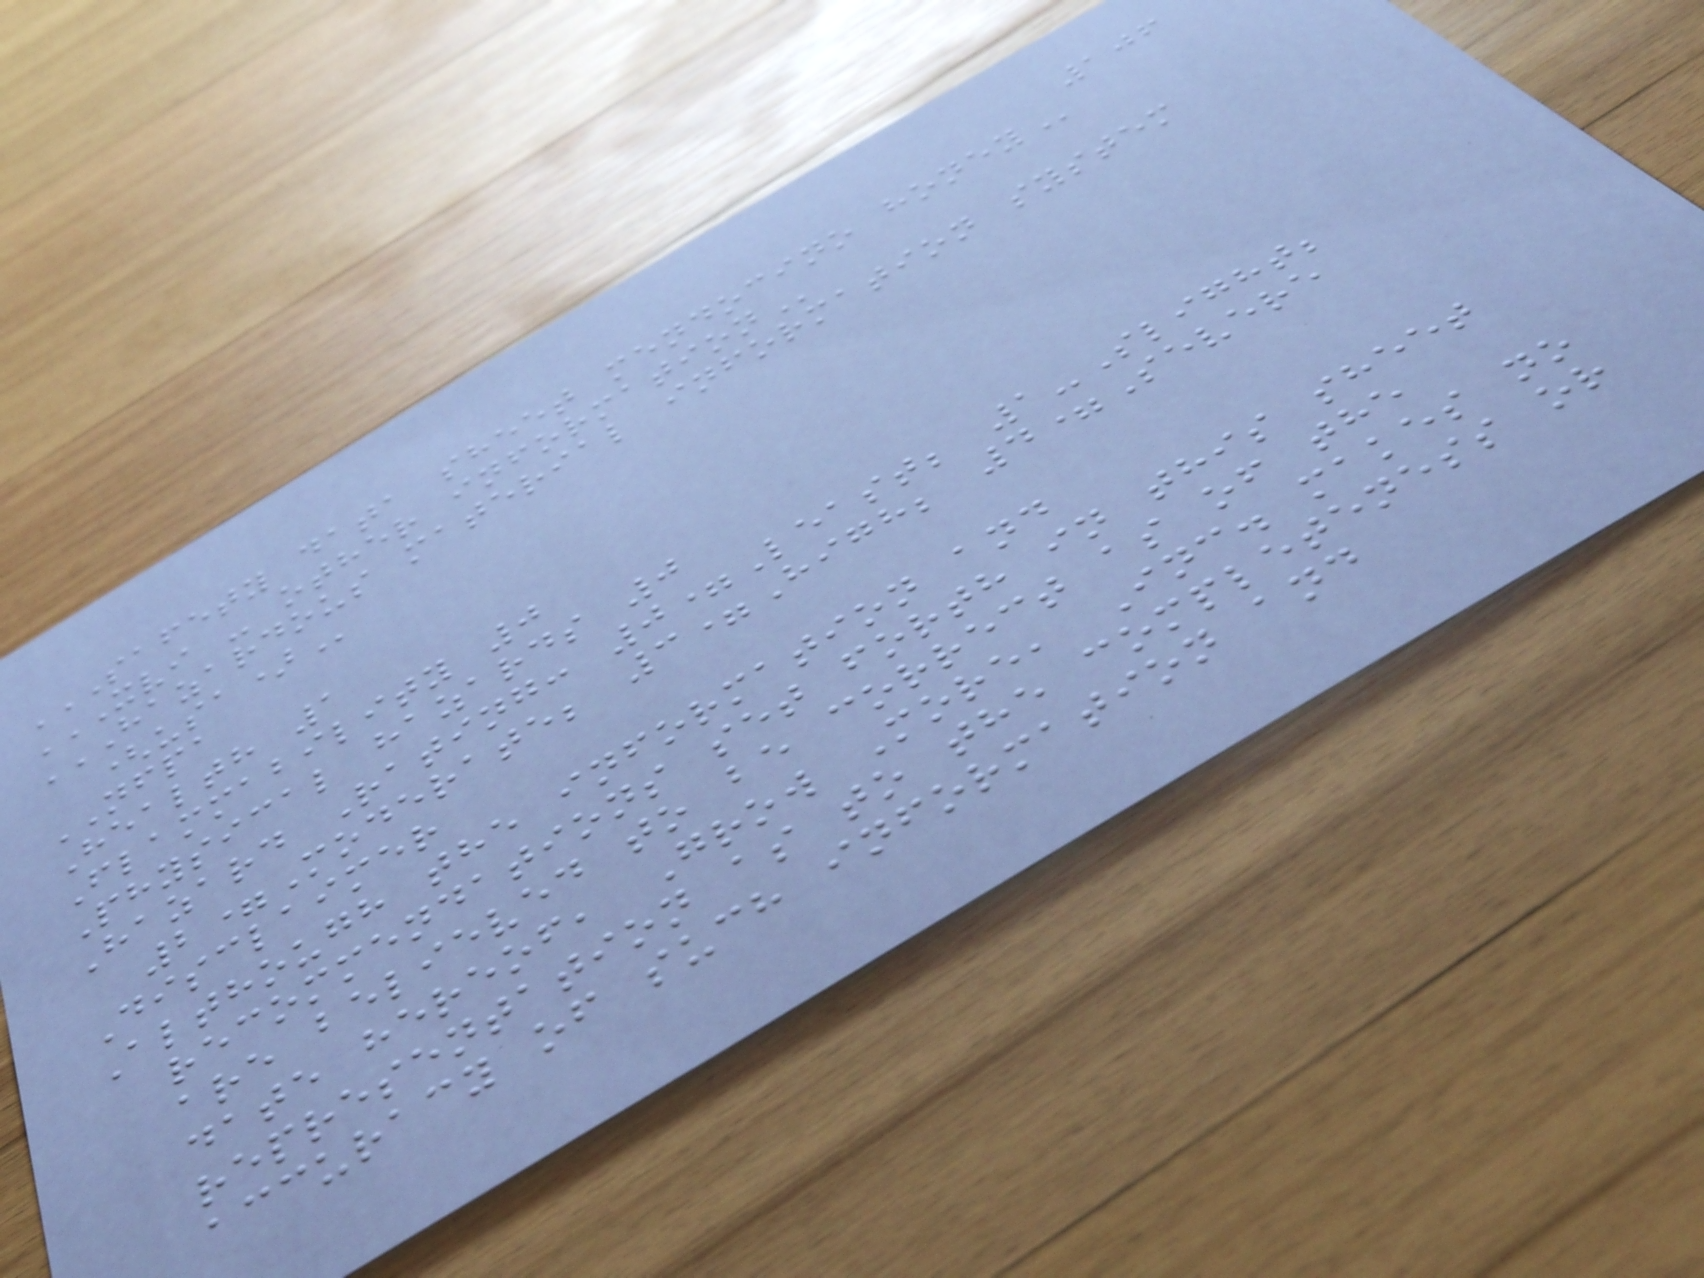106
SAFETY DATA SHEET MENDOCINO HONEY
XVI - OTHER INFORMATION
HAZARDOUS MATERIAL INFORMATION SYSTEM
(USA)
NFPA
Health 1
Flammability 0
Physical hazards 0
Hazard Rating: 0=Least; 1-Slight;
2=Moderate; 3=High; 4=Severe
Disclaimer
Although the information and
recommendations set forth in this sheet
are believed to be correct as of the
date hereof, Grow More, Inc. makes no
representation as to the completeness or
accuracy of such information and
